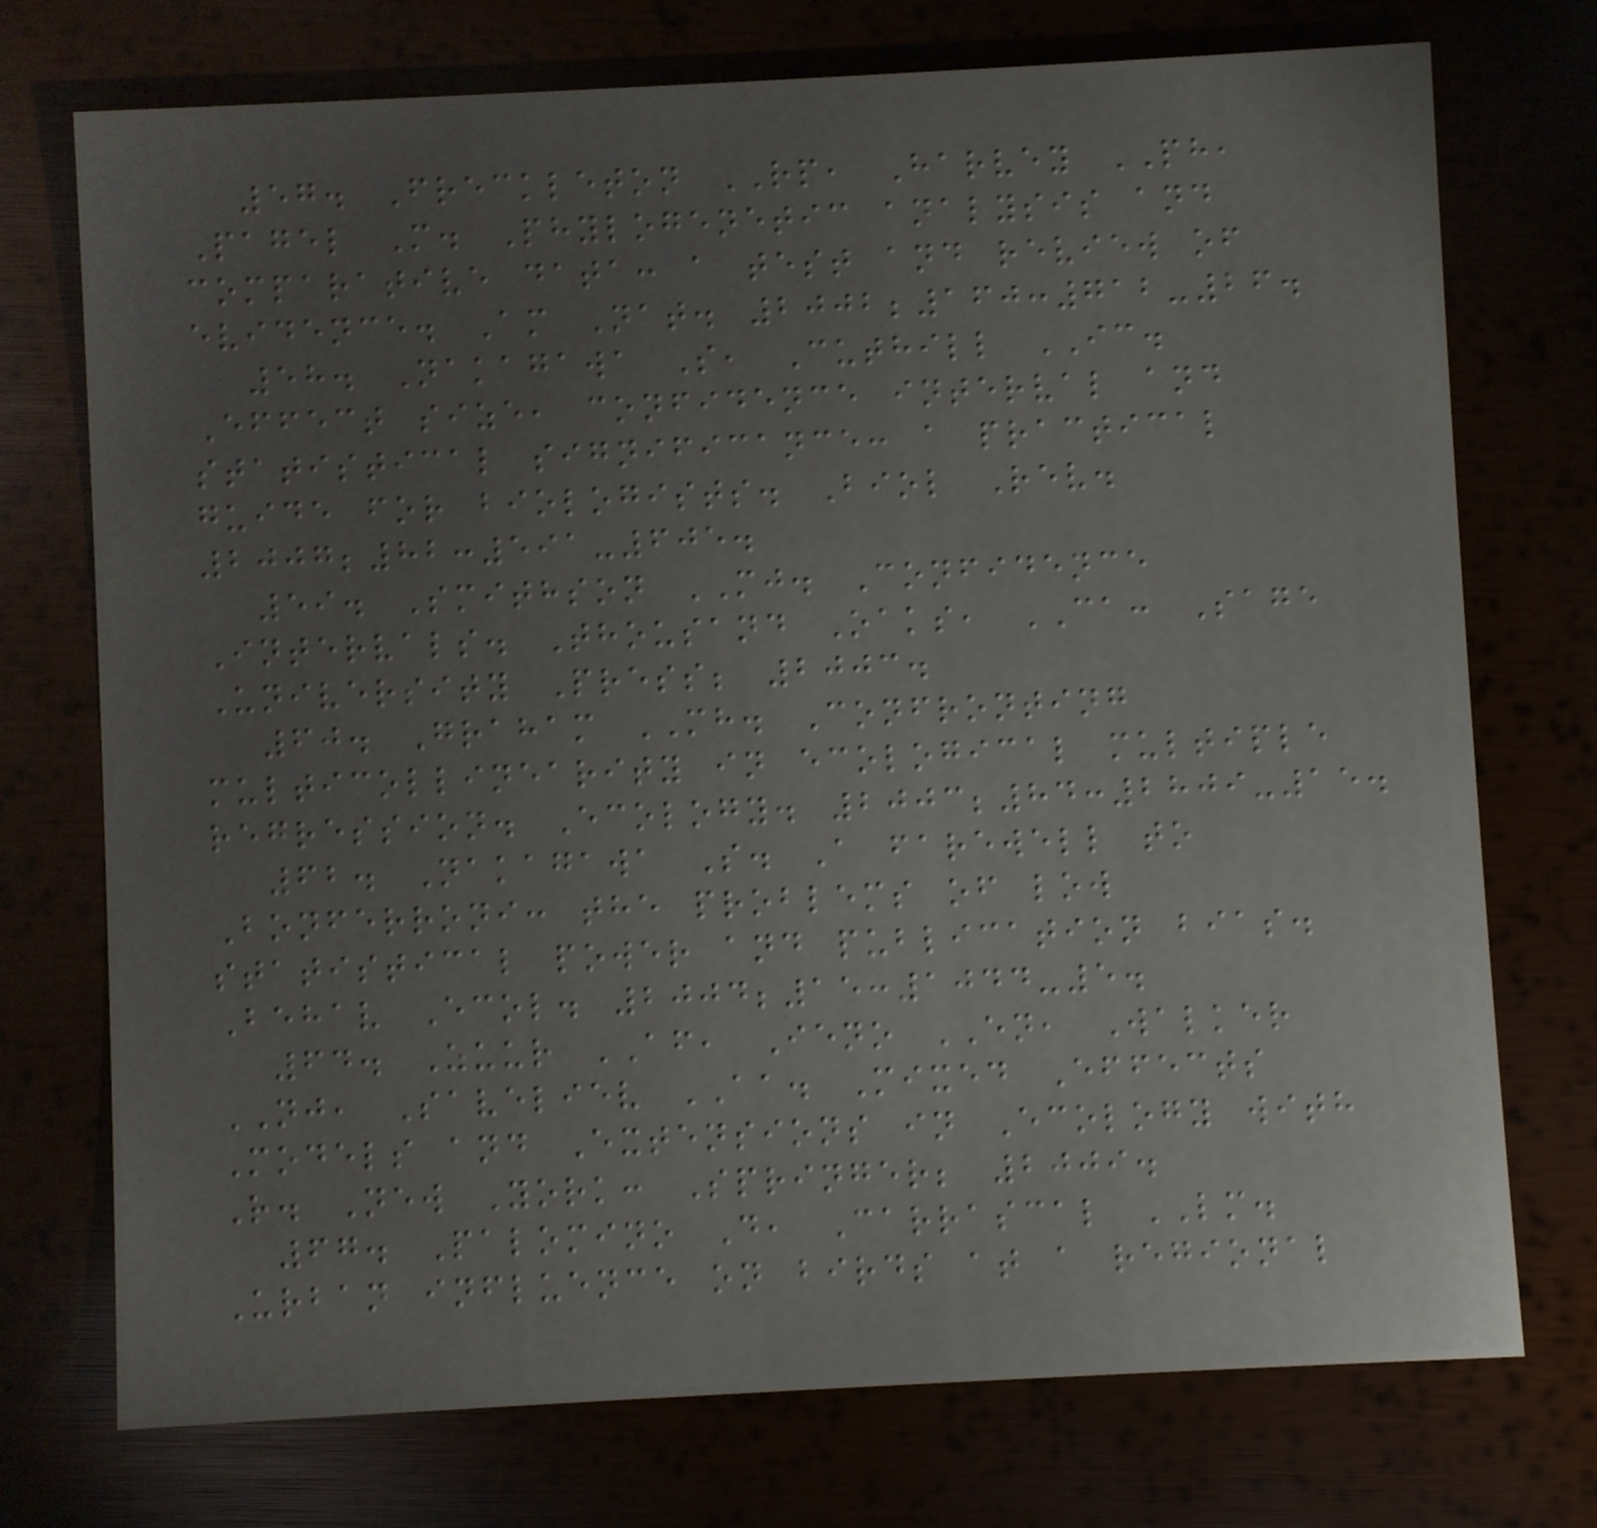57. Freckleton RP, Harvey PH,
Pagel M. Phylogenetic analysis and
comparative data: a test and review of
evidence. Am Nat. 2002;160:712-26.
58. Nakagawa S, Cuthill IC.
Effect size, confidence interval and
statistical significance: a practical
guide for biologists. Biol Rev.
2007;82:591-605.
59. Smithson MJ. Confidence
Intervals. Thousand Oaks, CA: Sage
University Press; 2003.
60. Graham MH. Confronting
multicollinearity in ecological multiple
regression. Ecology. 2003;84:2809-15.
62. Nakagawa S. A farewell to
Bonferroni: the problems of low
statistical power and publication bias.
Behav Ecol. 2004;15:1044-5.
64. Zuur AF, Ieno EN, Walker
NJ, Saveliev AA. Mixed Effects
Models and Extensions in Ecology with
R. New York: Springer; 2009.
67. Palomino D, Carrascal LM.
Urban influence on birds at a regional
